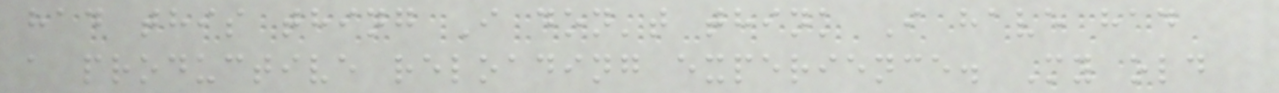had this thing I don't think I have had
a productive reloading experience. My old
